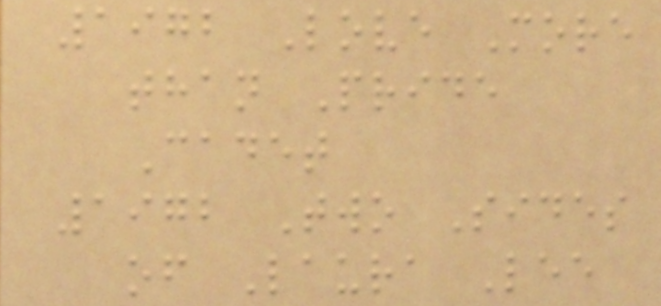1972 Love More
than Pride
Cadet
1972 Two Sides
of Laura Lee
